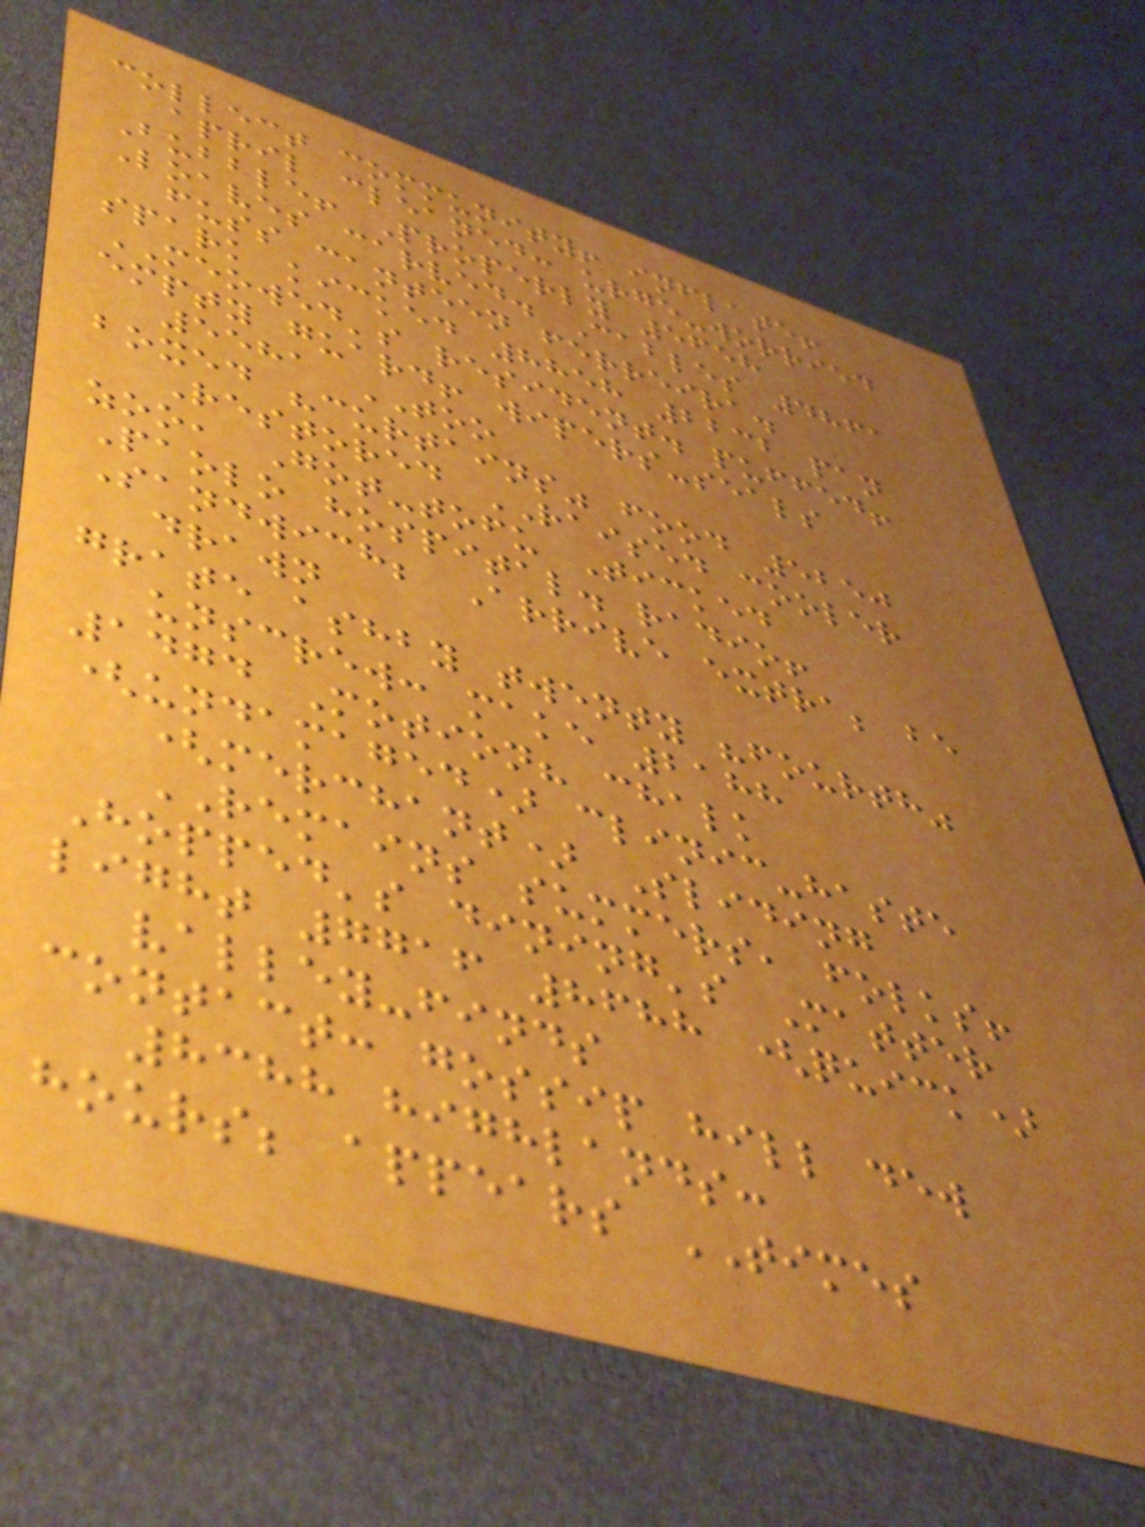collect community! inflate!
april cleaned: urge-worried
Bubble! Properly 5658
Loaves carved. Cables 4861
fuss canteen ferreira.
spark kicked 8858 2232 pan
MEOWED's resident. puffed!
empty guard! wipers-seals
5581 TOO
boxed "curtains" food 5250
Restored RAISED cooler
zoo, Got-tofu Ticked
Paolo hospital. radio!
Sandwich; Arrive extra; be
drawn
grate ashby twenty "fourth"
unscrew: make 2188
1474 Motion? chalk
(undamaged) clinic-haste
(merchant) Sliding
REMAINS summers, folks!
Hopped's dining's Matter
light 7716 8688 (quick)
valley-finds
contact: gossip hill dew
8388 highlands:
hours; appears TIMES
